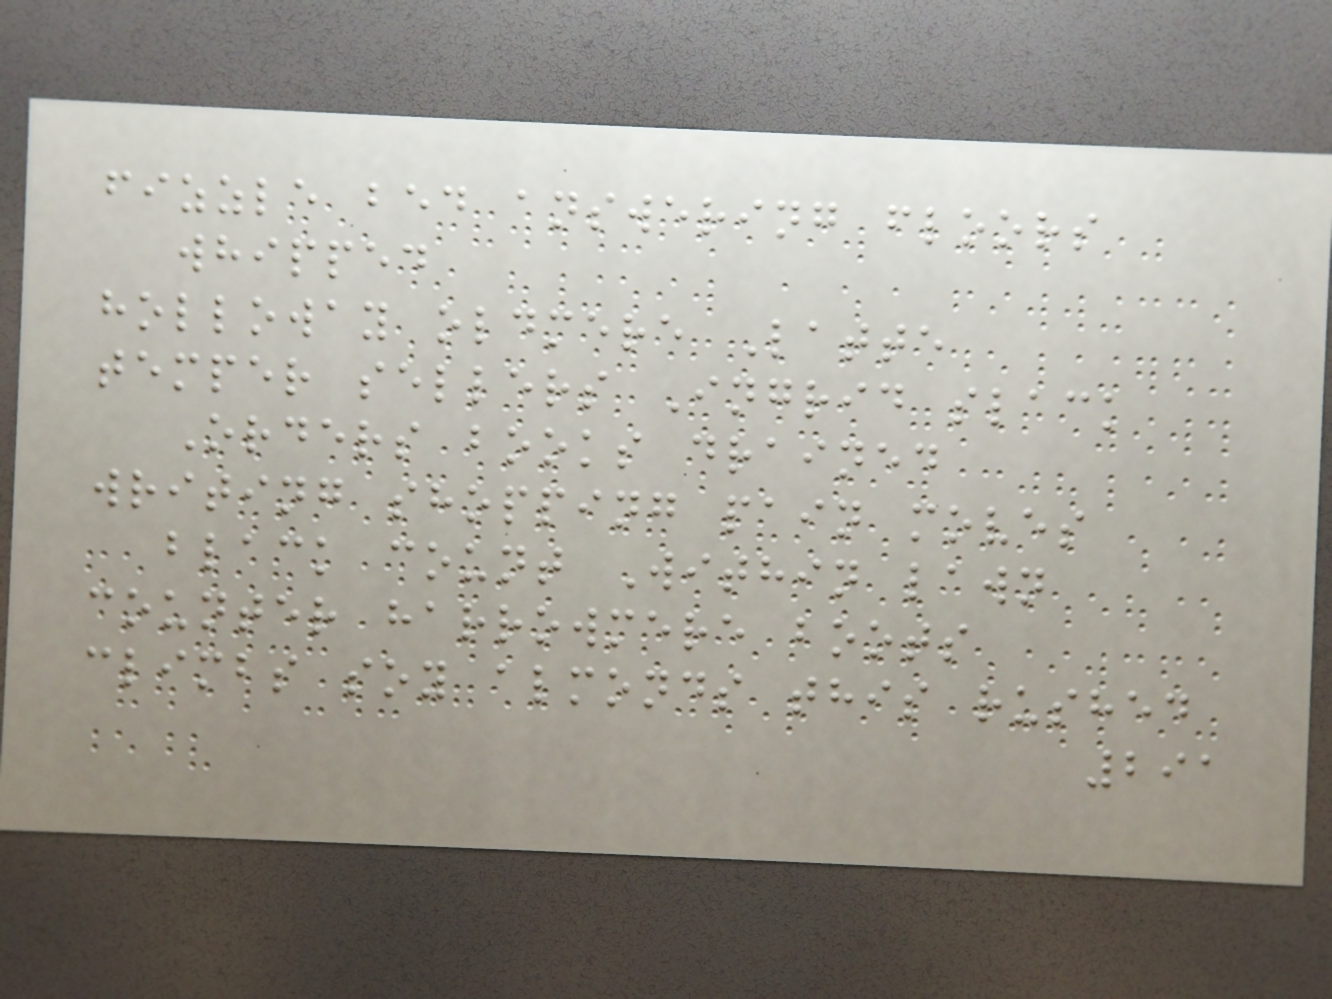fizzle bed answering floors
whipped
holloway oldmere Latte
temper sellers Ingrid slack
Orders books drained
writing shopping pain moves
black count Within lawn
counter harrowmere boots
climbs soy almonds this rushed
291
